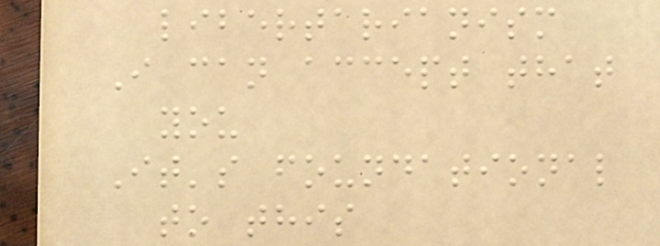libertarianism
I can accept that
you
It's foundational
to this
